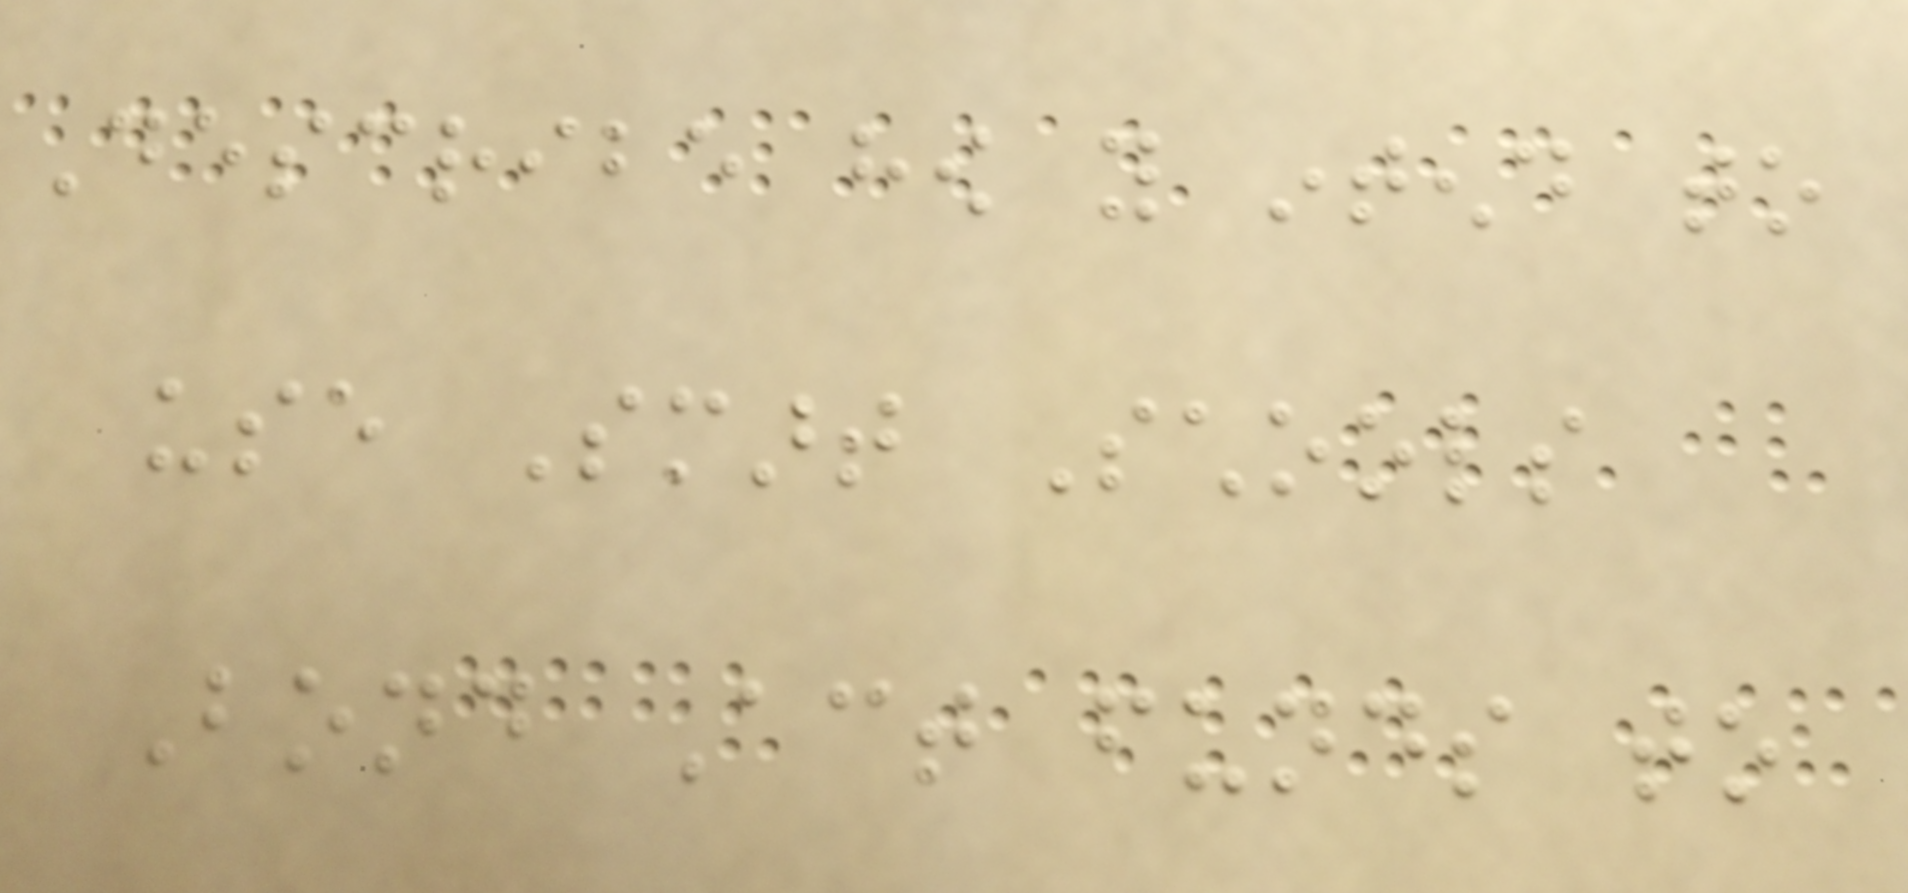Describe how you intend to
use Smart Schools
Bond Act funds to
